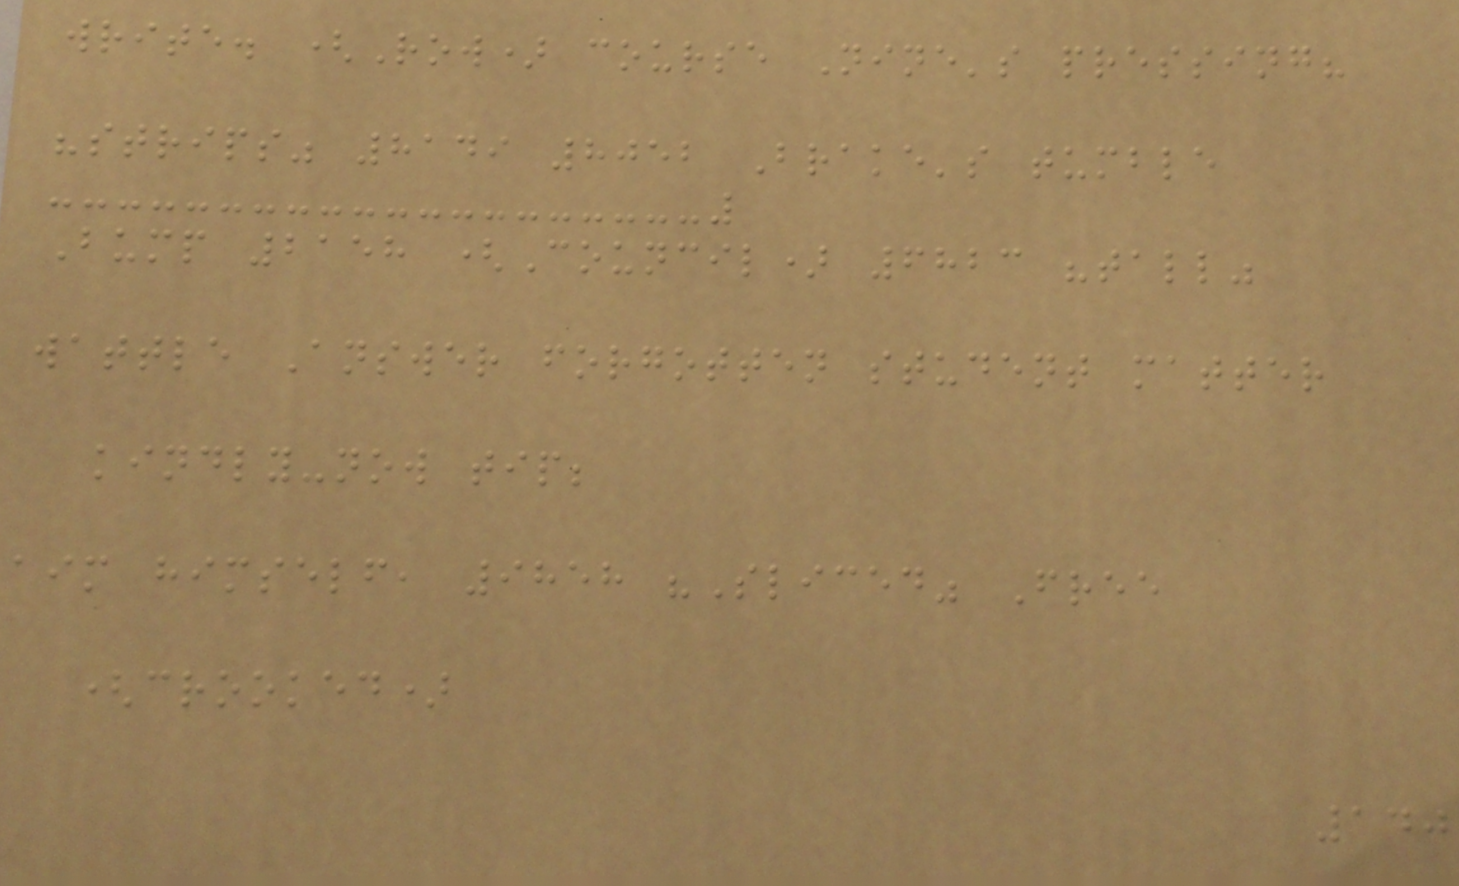write. (Row) course Nine's pressing?
"strips" 8149 8052 Brake's tumble
Bump 2158 (Council) 6823 "tall"
wattle Answer forgotten student matter
kindly-now tip;
aim himself, 9858 "Sliced" Free
(crooked)
140
